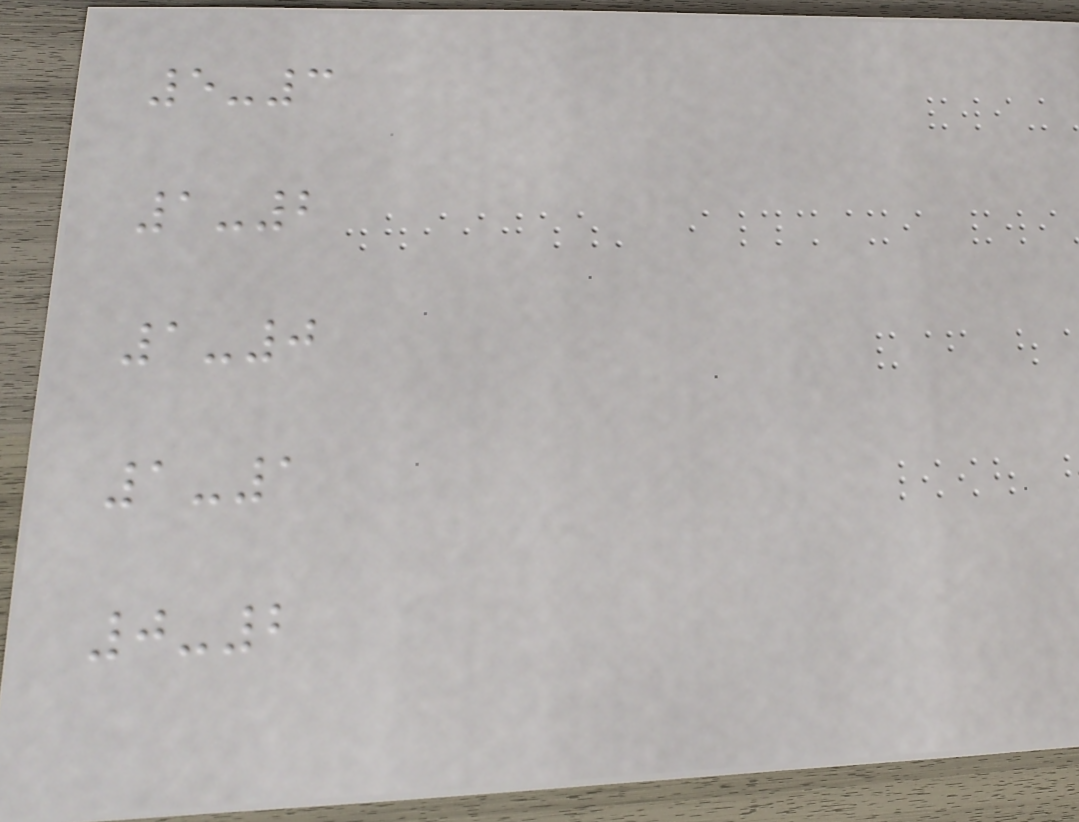5-3
1-2
1-0
1-1
0-2
